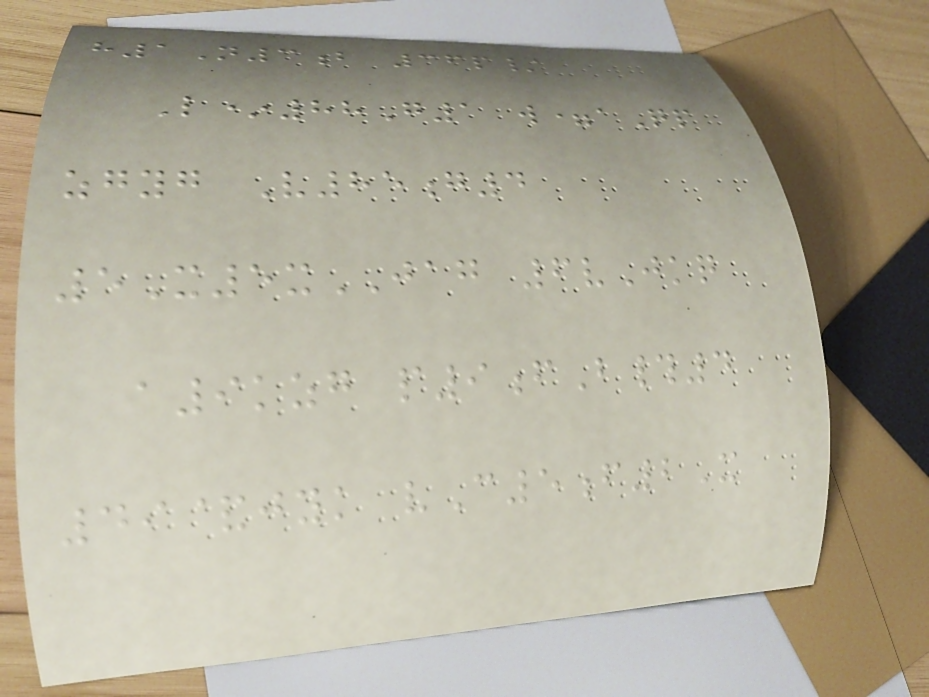h1N3b 36p/
L*88G1 w=aQp
zgyg V85g4
5X5xJAG 6vJkq
a9kzg p9fB#4
49&jyk vC5f2X
